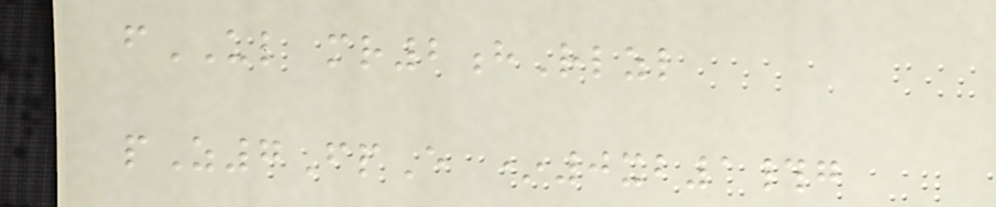fUL mr2hRlzl
pZ7FpE *0xb1#g
